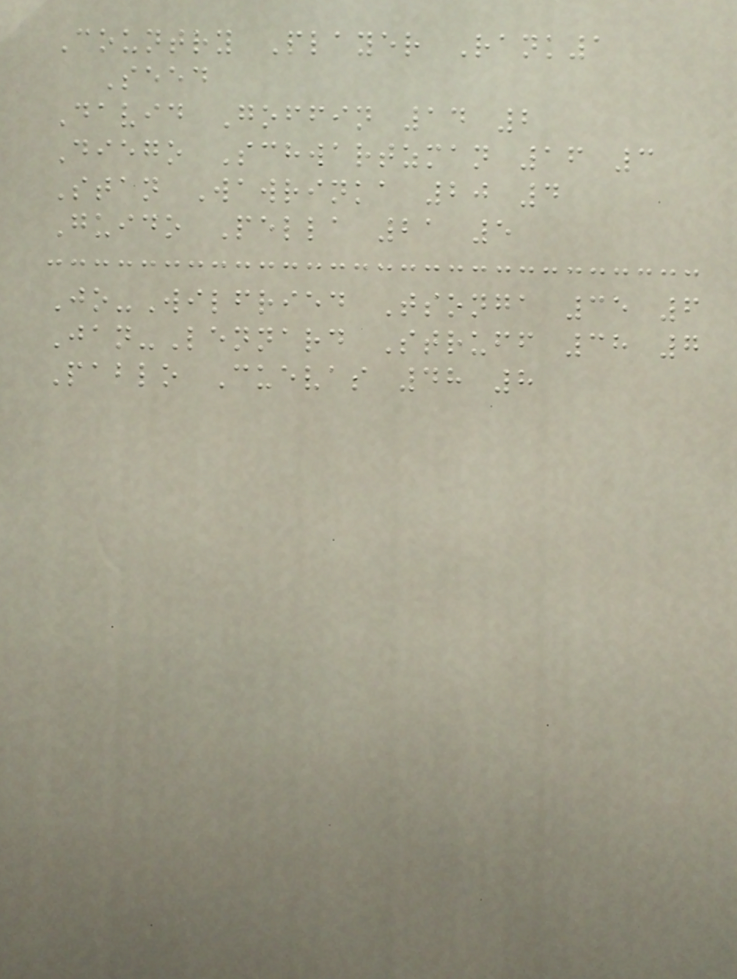Country Player Rank1
Seed
David Goffin 14 2
Diego Schwartzman 16 3
Stan Wawrinka 20 4
Guido Pella 21 5
Jo-Wilfried Tsonga 35 6
Jan-Lennard Struff 38 7
Pablo Cuevas 48 8
